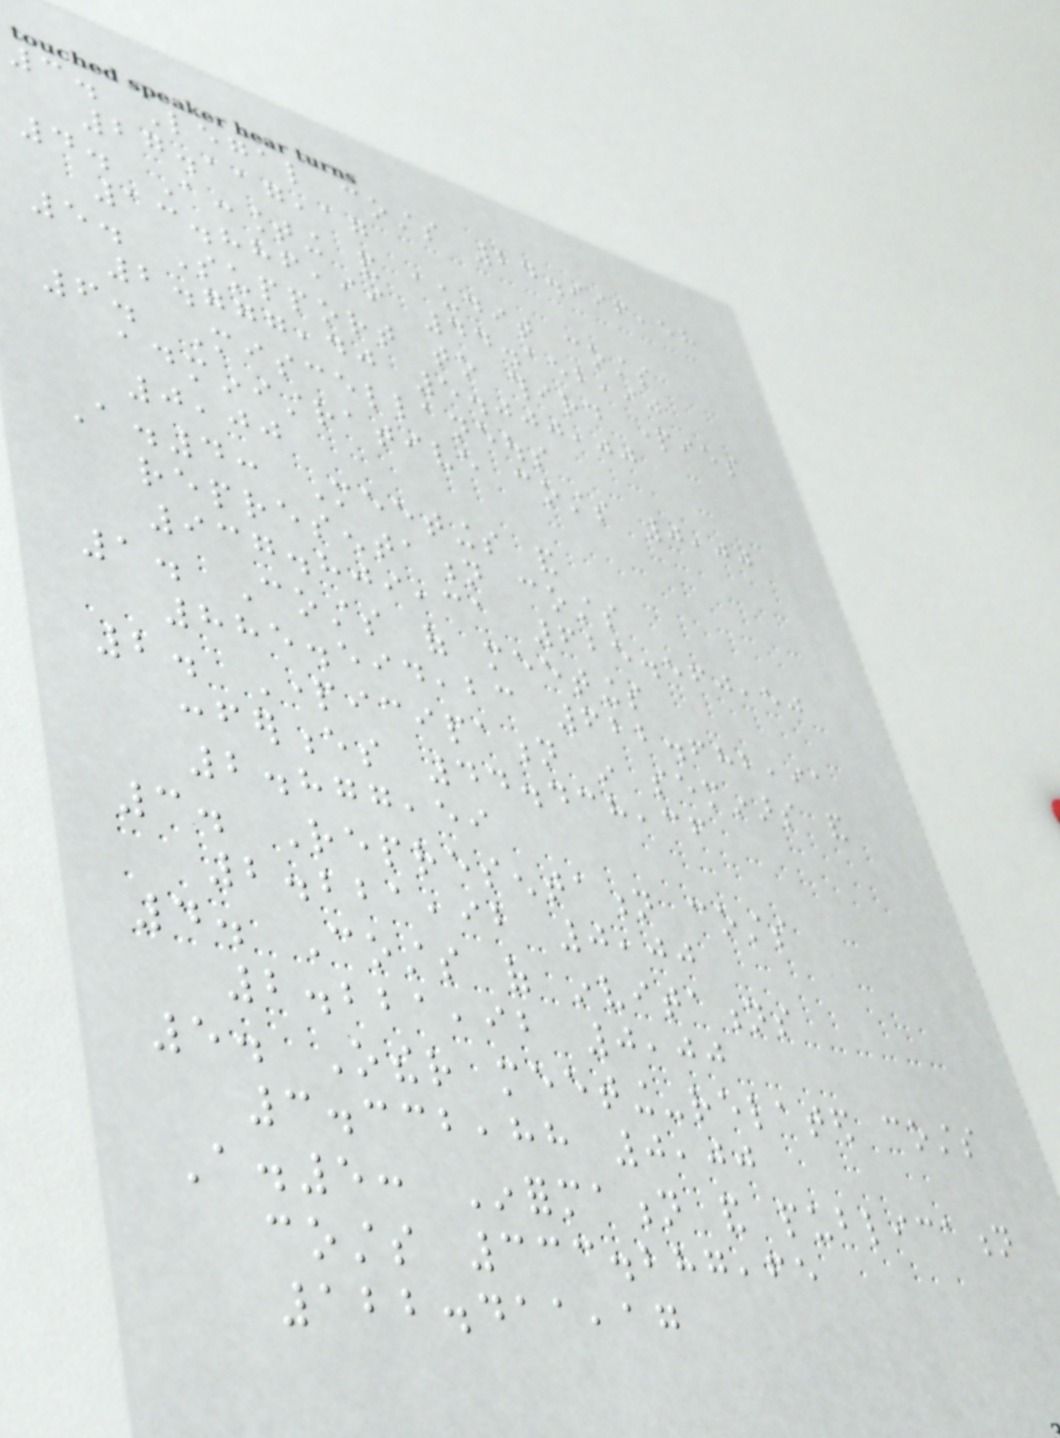3. Legal costs 24.996,58
27.117,17
4. Accounting and audit costs
13.886,99 44.152,90
5. Support to third parties
2.777,40 5.000,00
6. Miscellaneous
administrative costs 0,00
0,00
A.4: Meetings and
representation costs
937.809,31 625.560,50
1. Costs of meetings
885.594,23 622.682,91
2. Participation in seminars and
conferences 44.438,36
2.877,59
3. Representation costs
2.221,92 0,00
4. Costs of invitations
2.221,92 0,00
5. Other meeting-related costs
3.332,88 0,00
A.5: Information and publication
costs 333.287,65
122.411,17
